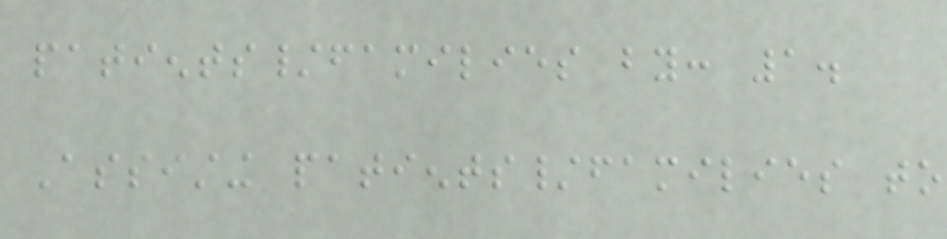patients/families by: 1.
Assisting patients/families to
